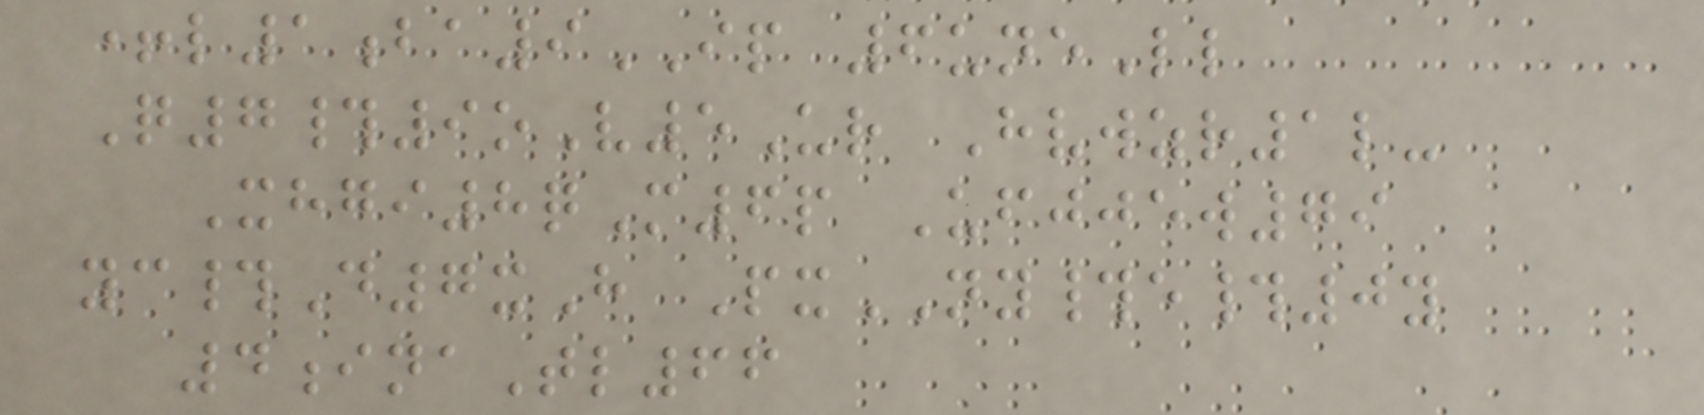+l1ba9IP 6uneLl
Q7#9oV5Ur Hvwzr1l-
Xhgi8qM6p Ufjjew79
yc#D7xH PxNY#e#0y
4inaTl66
